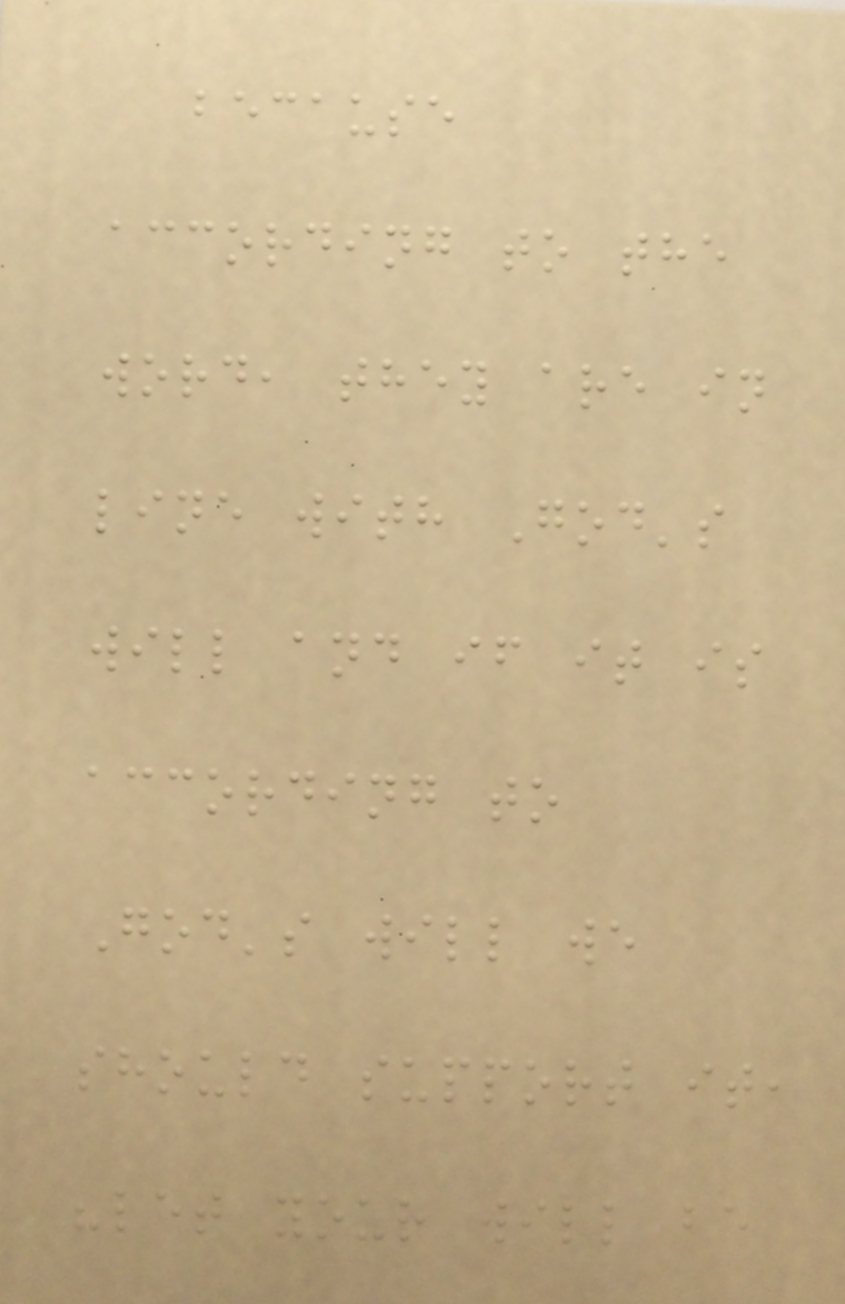because
according to the
word, they are in
line with God's
will and if it is
according to
God's will we
should support it,
"let your will be
